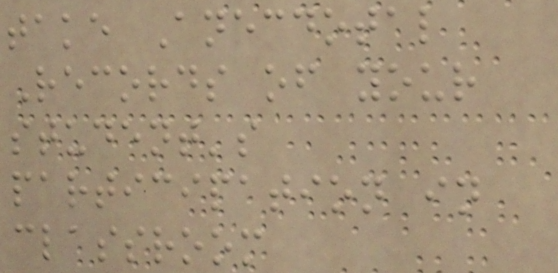take Anecdotal
Records of your
student's
participation in
classroom
